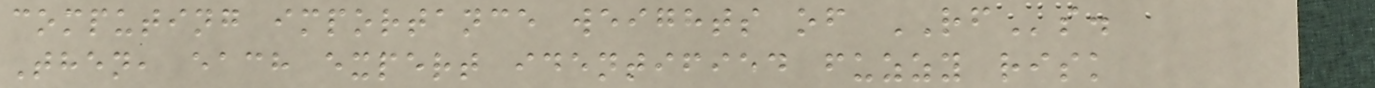computing importance weights of RFs.
Then, each expert identified fuzzy risk
